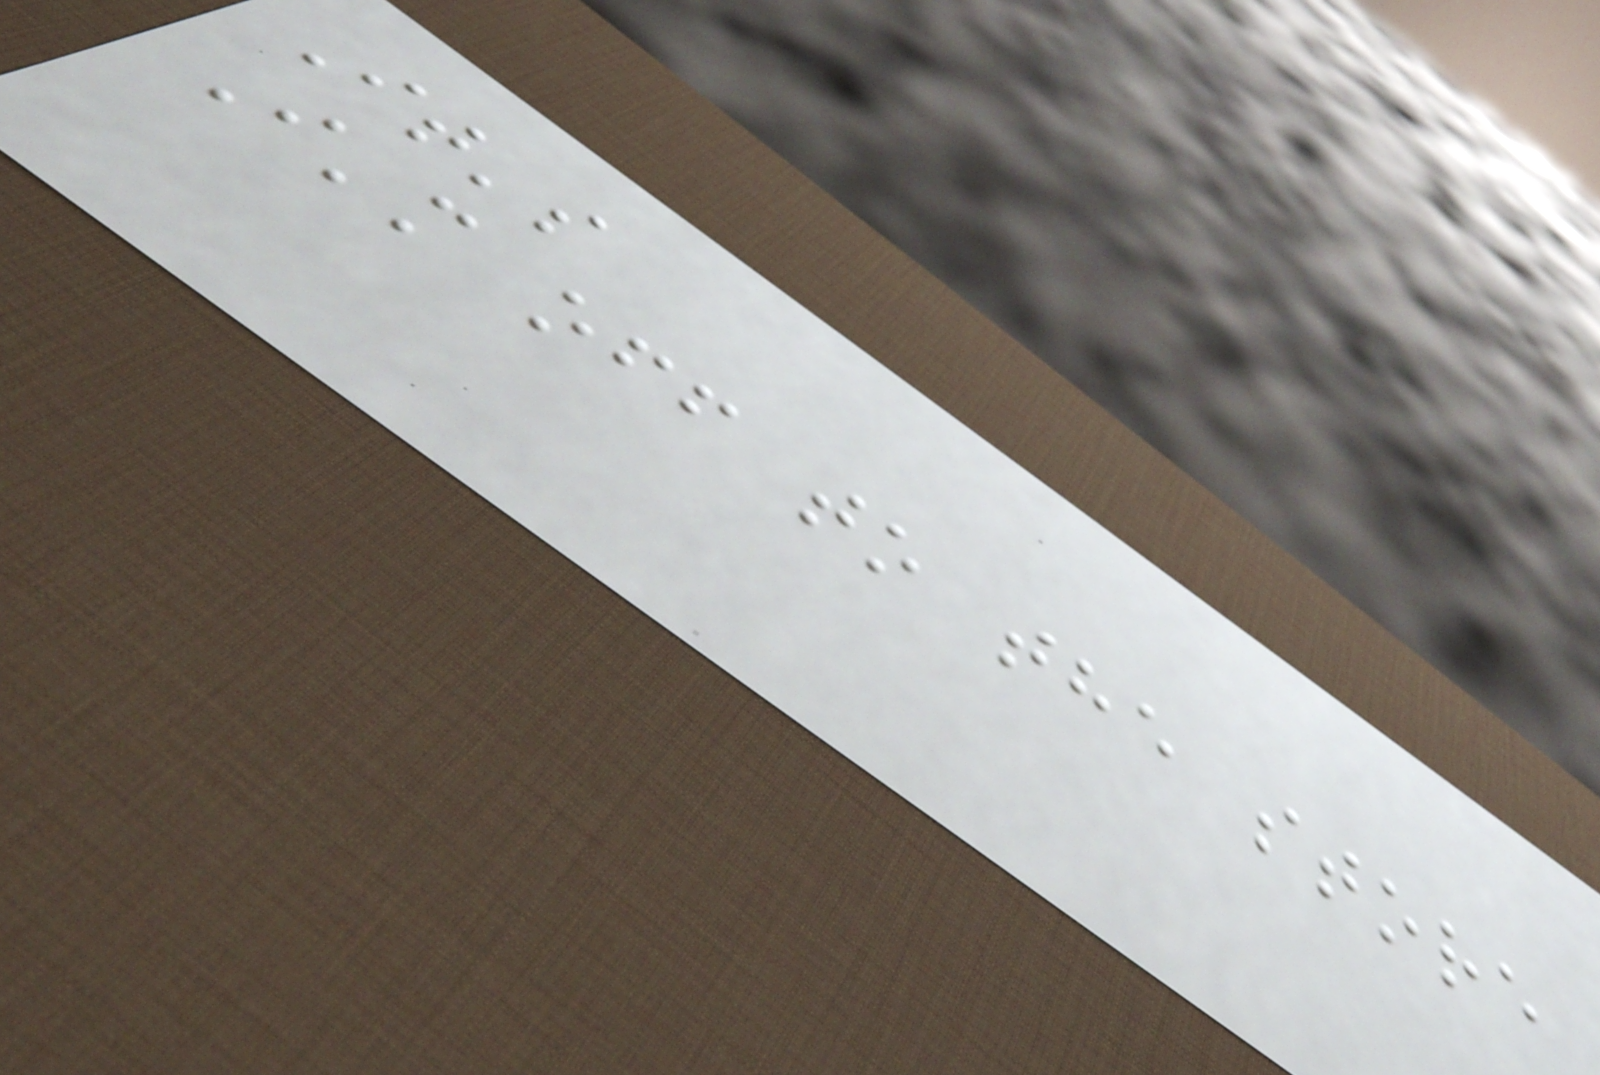It's
I'm off to the store
